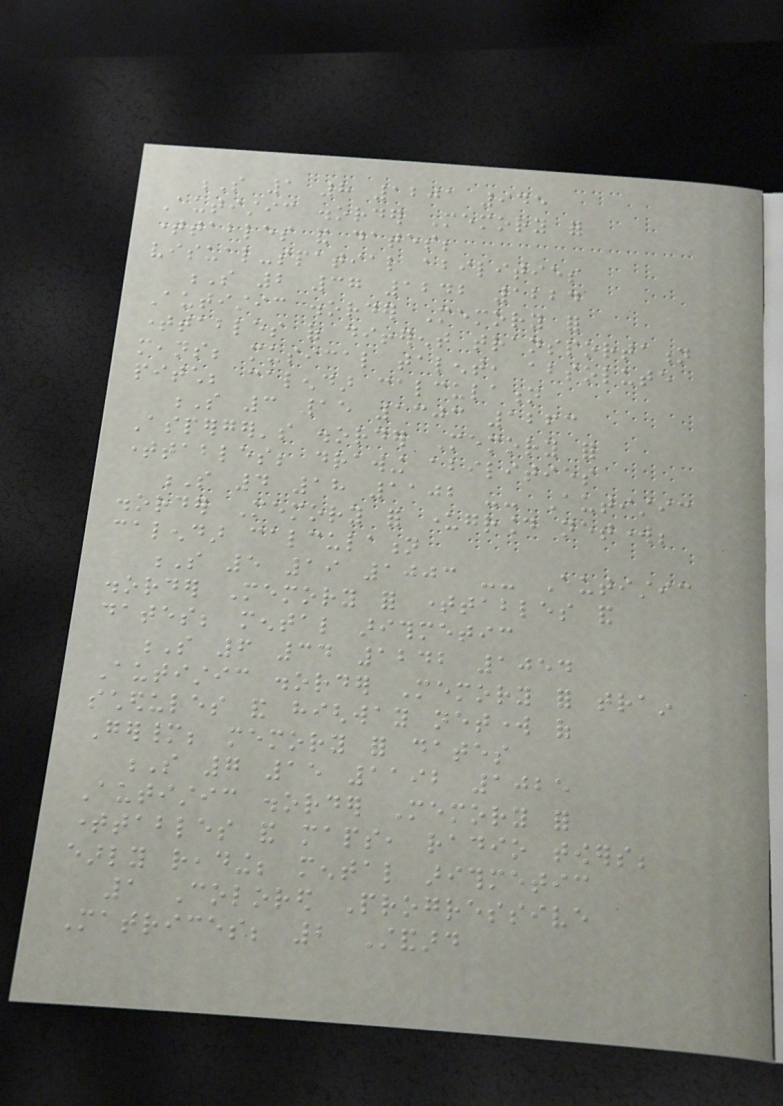S 1 8 1201 945
Autistic disorder Memory for
timetables and dates;
visual-spatial abilities
S 2 37 1242 1224
Autistic disorder Memory for
timetables of different transportation
means; musical talent, absolute
pitch; calendar calculation
S 3 15 1303 1263
Asperger's disorder Memory for
timetables; drawing abilities
S 4 18 1102 -- Autistic
disorder Memory for underground network;
calendar calculation
S 5 19 1003 -- Autistic
disorder Memory for timetables and
dates; mental arithmetic
S 6 34 1242 1054
Autistic disorder Memory for train
schedules and highway network of
Germany; memory for dates
S 7 15 1192 1025
Autistic disorder Memory for
timetables and maps, radio towers;
early reading; mental arithmetic
1 Colored Progressive
Matrices; 2 Standard
